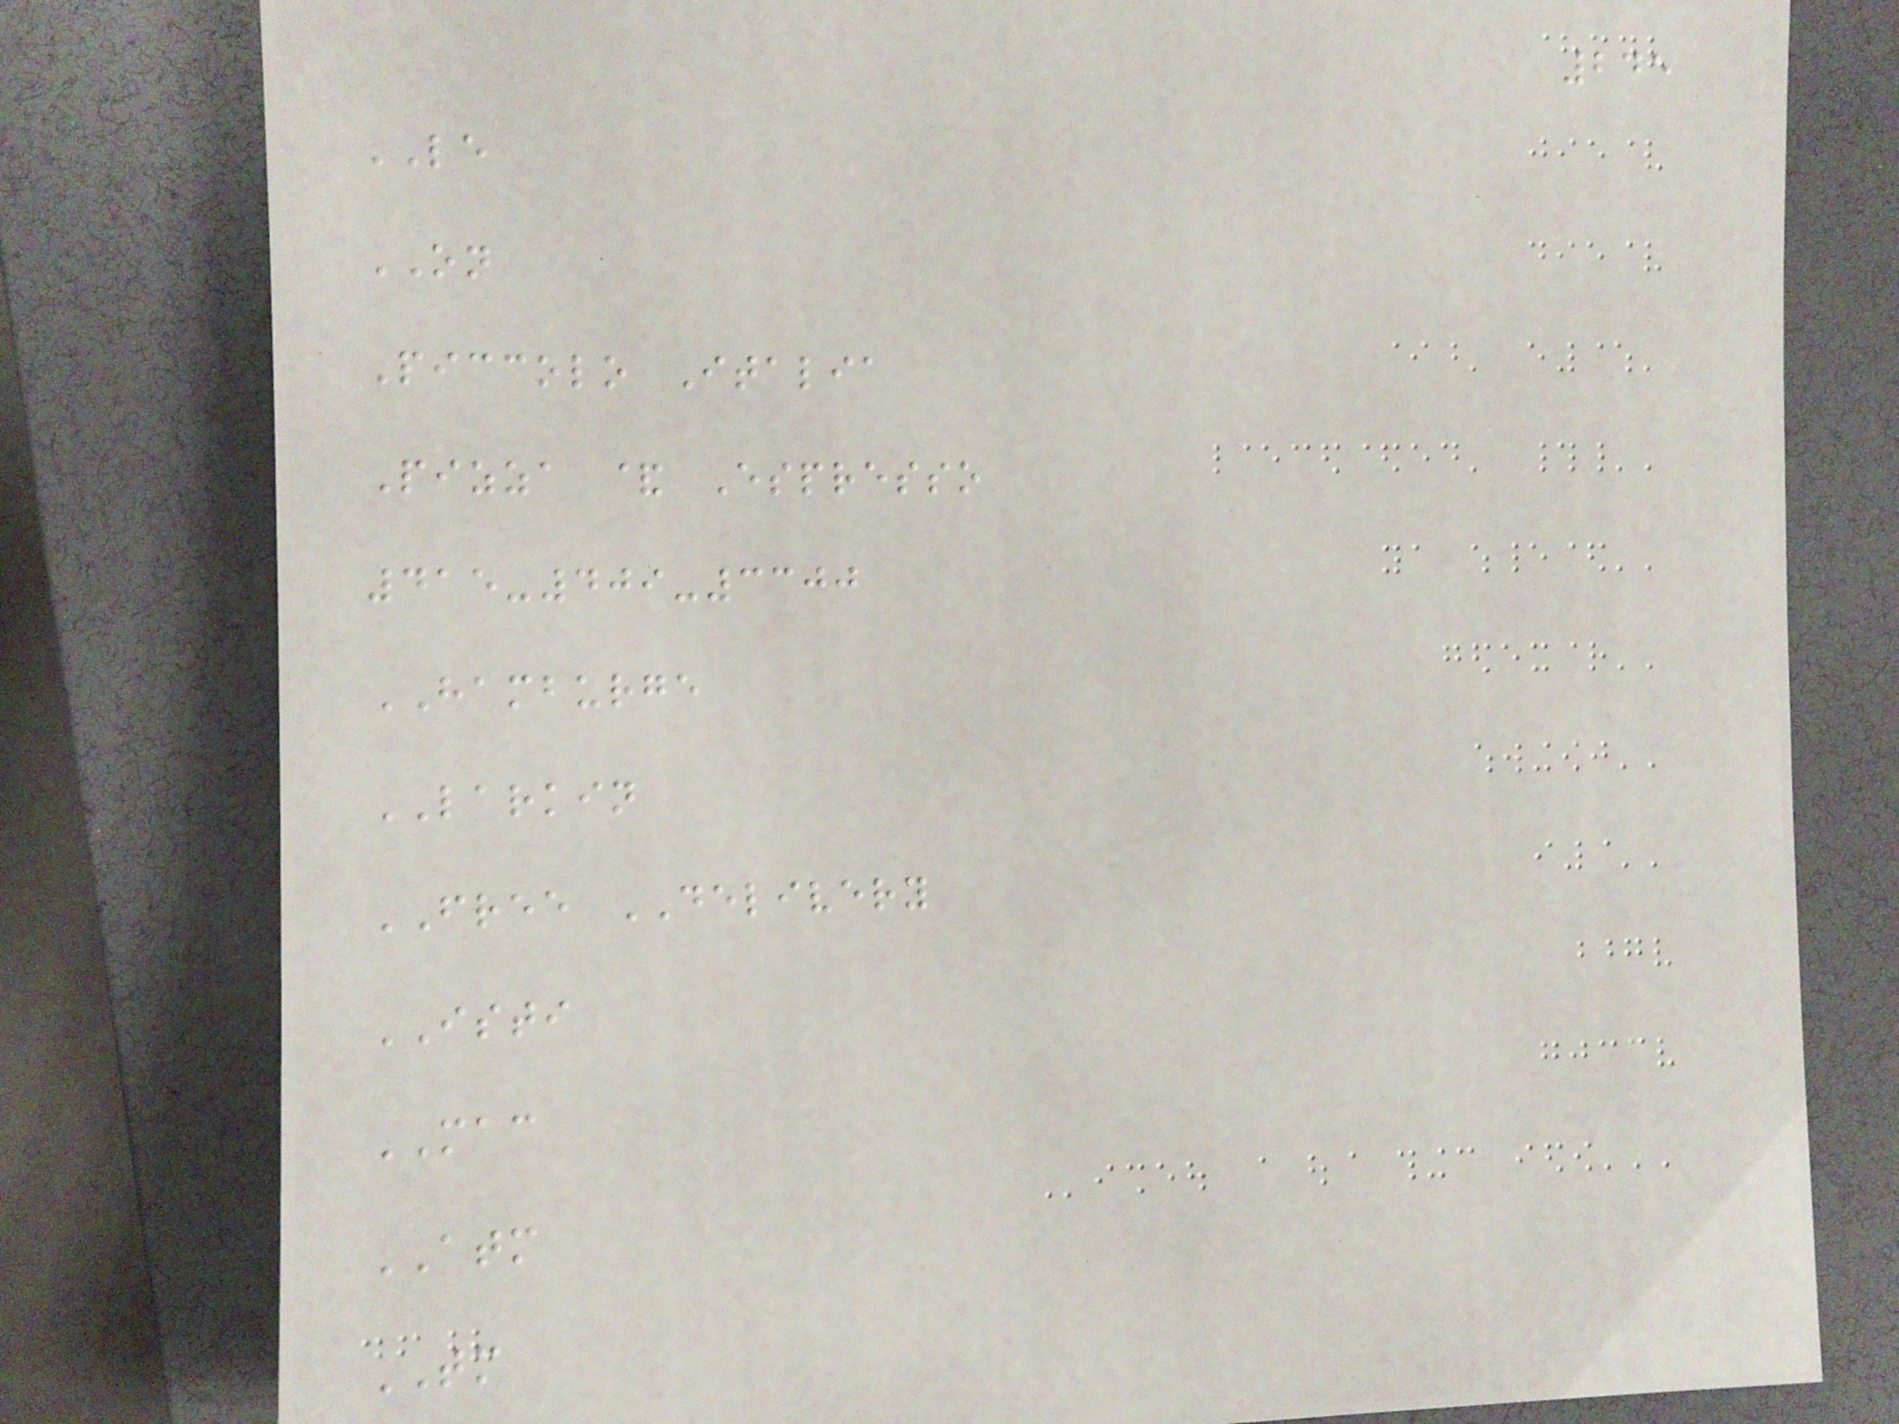245
LE
ON
Piccolo Italia
Pizza & Espresso
415-409-3300
HAMBURGE
LARKIN
FREE DELIVERY
ISTI
MAC
ATM
TM
